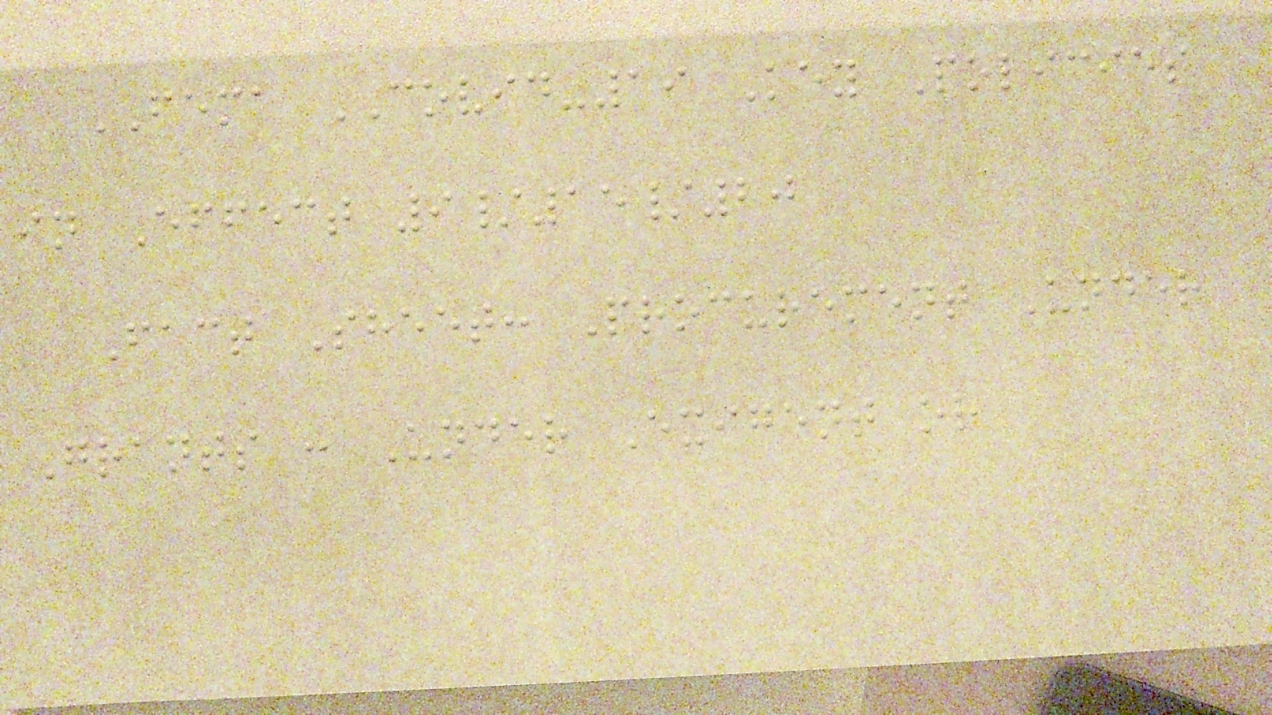FEMA COVID-19 Key Policies
in Effect 9/15/20
Fact Sheet: Procurement Under
Grants : Under Exigent or
